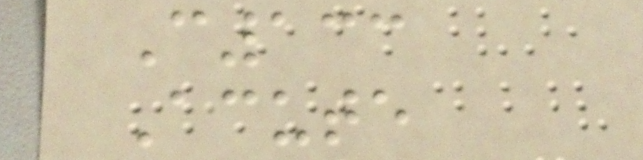C133
Acute
